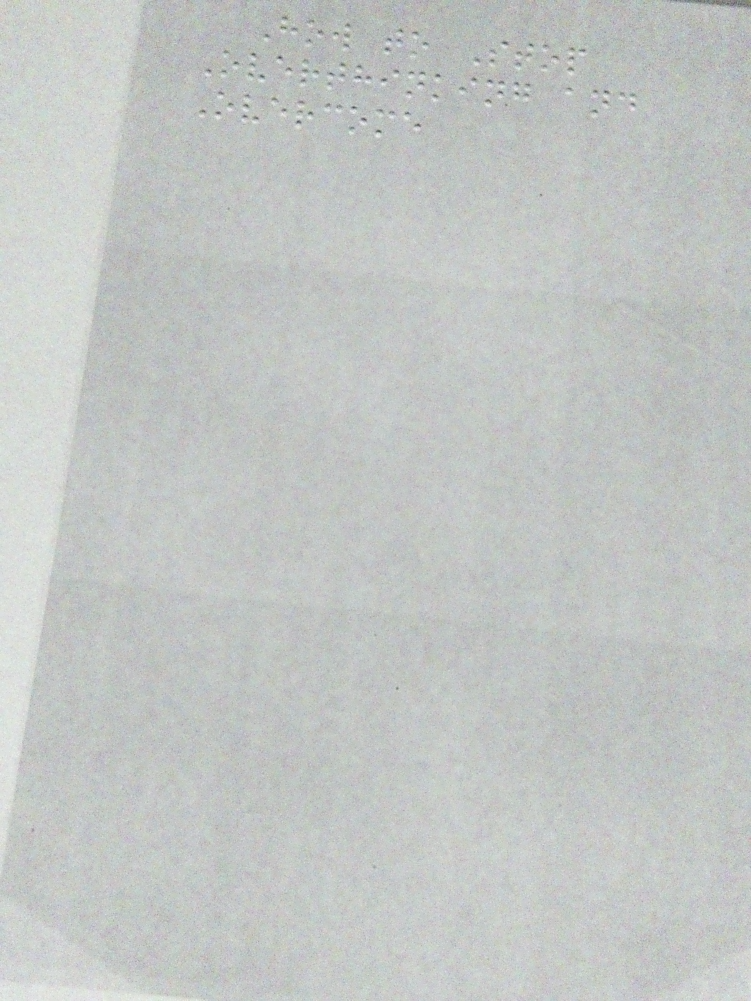How to Stop
Overthinking and
Overcome
